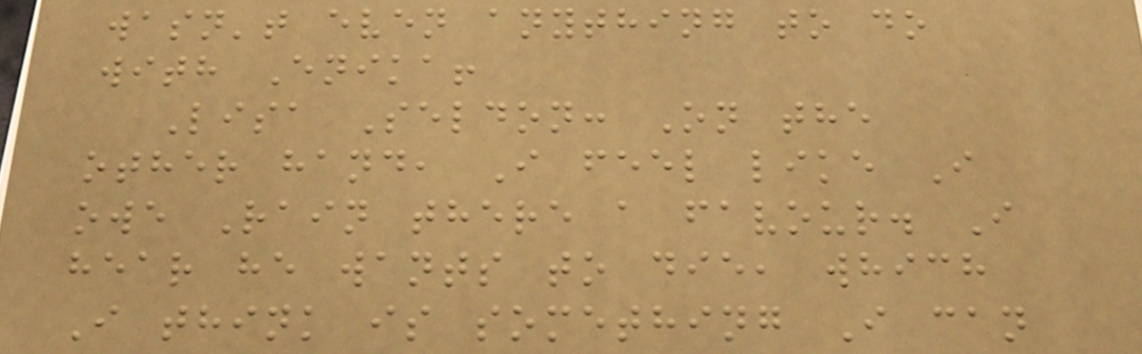wasn't even anything to do
with Enika!
Lisa Seldon: On the
other hand, I feel like I
owe Rain there a favour. I
hear he wants to die, which
I think is something I can
